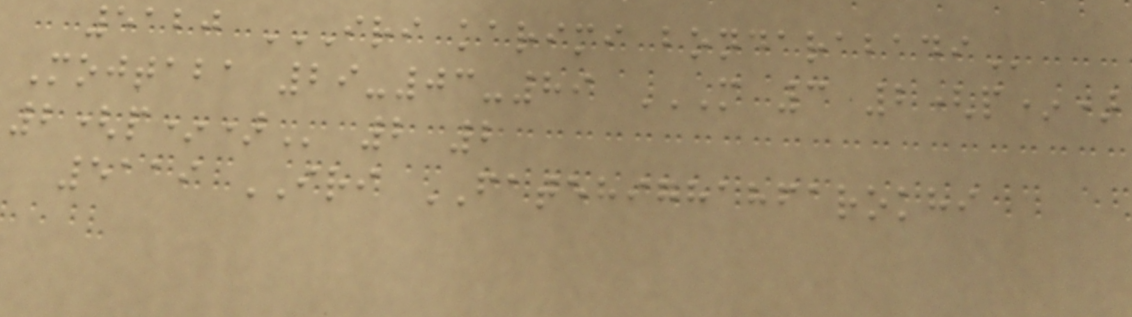5120 IRI KARIMI BONDARABADI
Mojtaba 29-03-89 M 3 2(P*)
2(P*) 2 2
5119 IRI FATEHIGHAHFAROKHI
